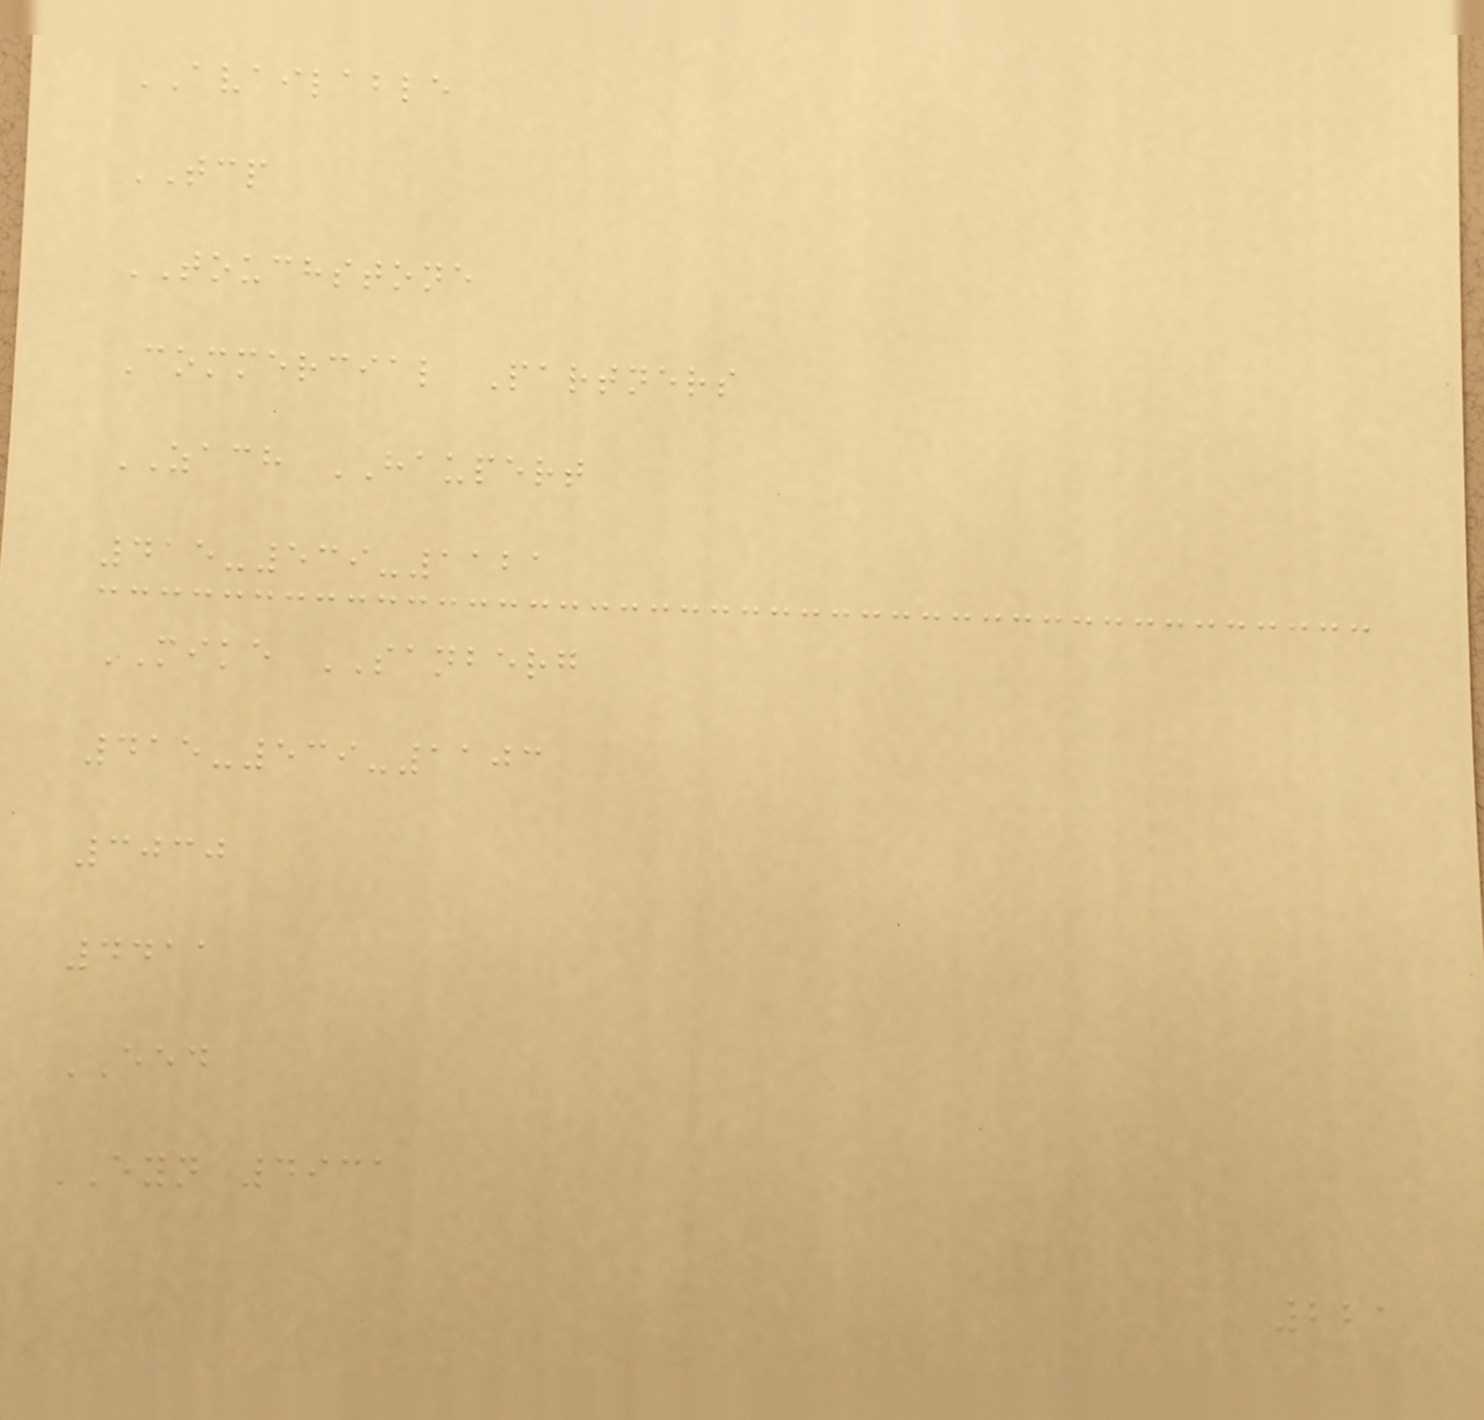AVAILABLE
TCP
TOUCHSTONE
Commercial Partners
ZACH HAUPERT
415-539-1121
MIKE SANBERG
415-539-1103
3030
4411
EED
EYN 4931
221
